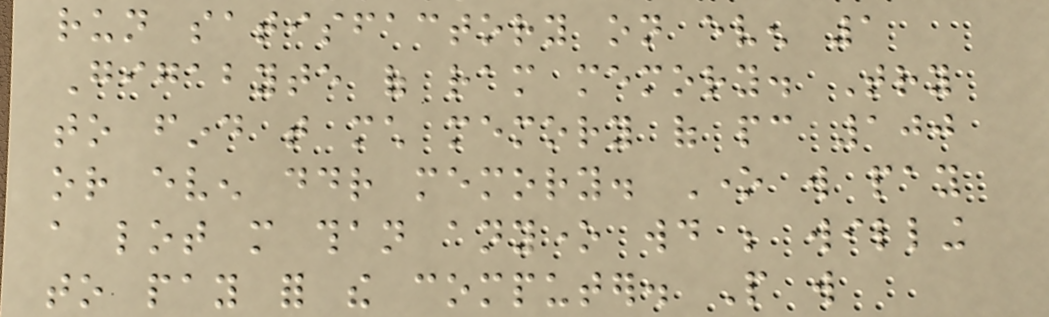run satisfactory on even 1
Gigabyte of ram memory. Try
to find that much memory of pc 100
or even ddr memory. One will pay
a lot more than anyone would be willing
to pay for the computer. People will
